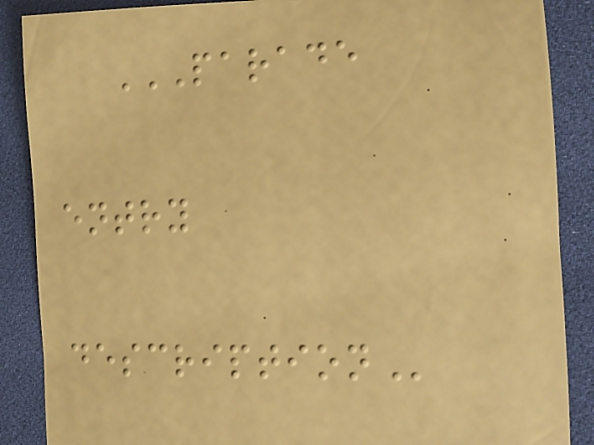PARADE
ENTRY
DESCRIPTION
